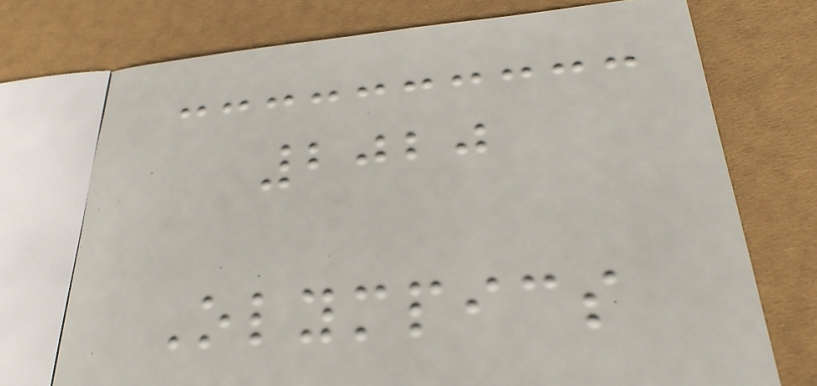2020
Olympics
